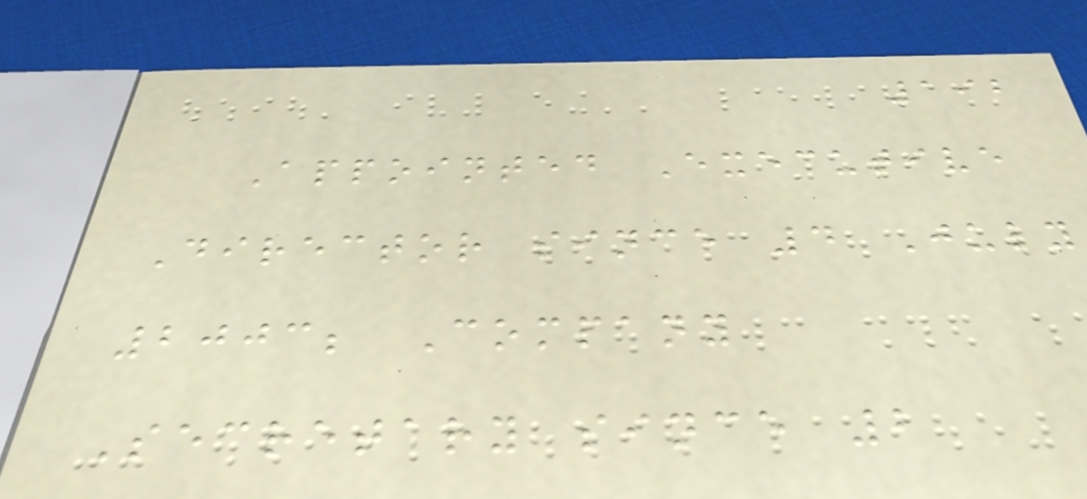192
Appointed Executive
Director since 4 July
2003; Company
Secretary since 2
